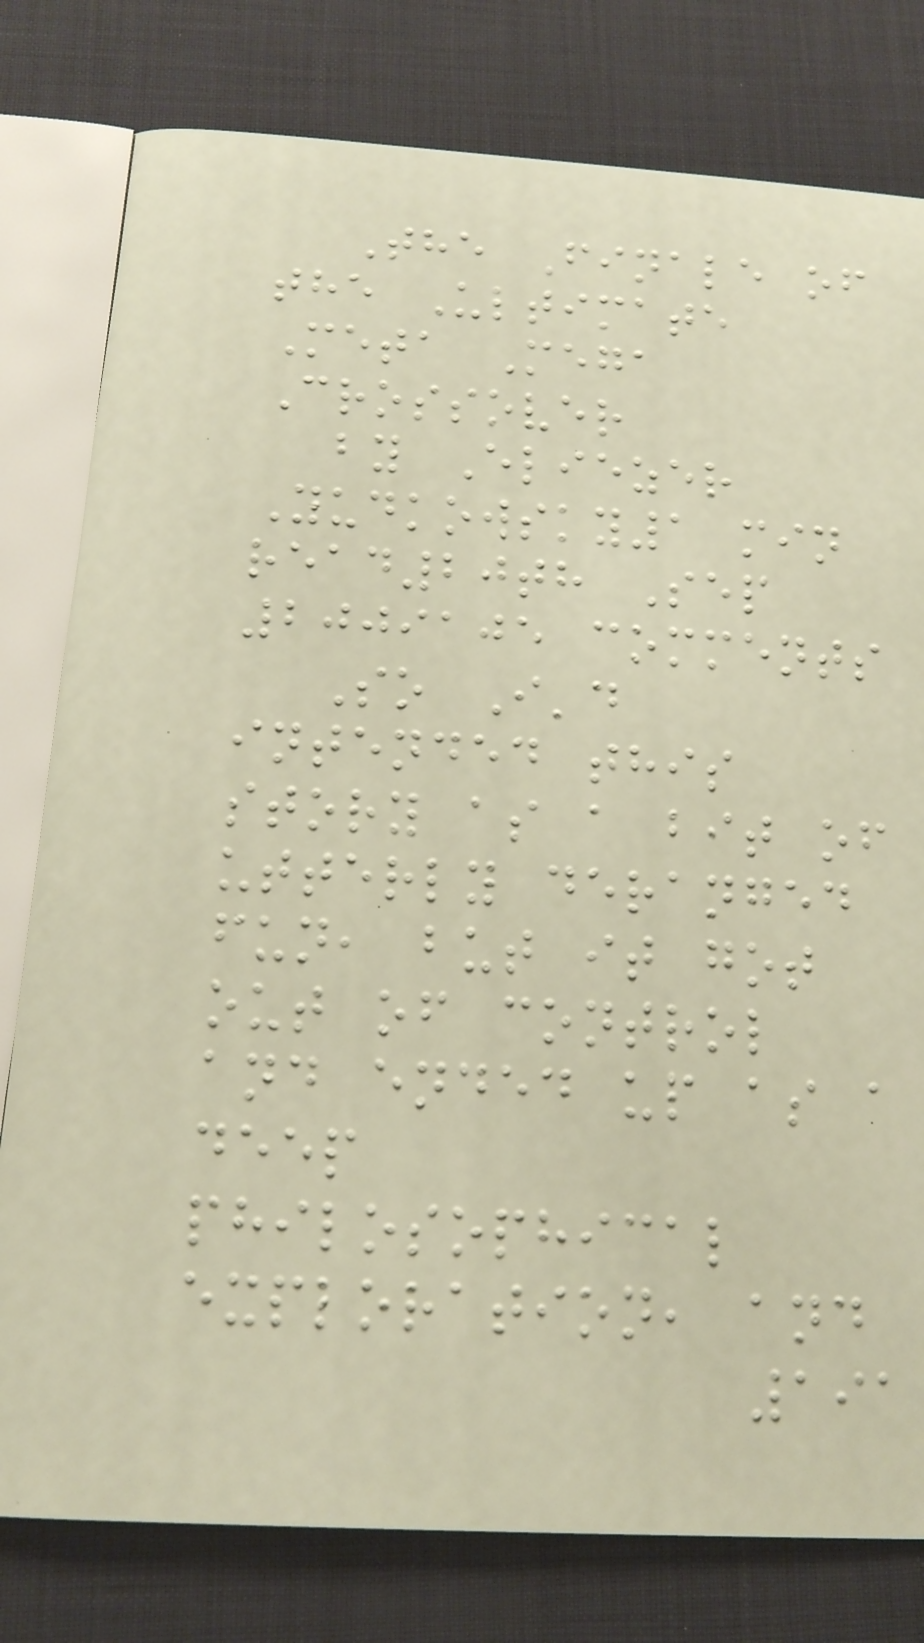The Finale of
the Ultimate
Meta Mega
Crossover
by Eliezer
Yudkowsky1 min
read20th Sep
2009105 comments
So I'd
intended this
story as a bit of
utterly deranged
fun, but it got
out of control
and ended up as a
deep
philosophical
exploration, and
191
